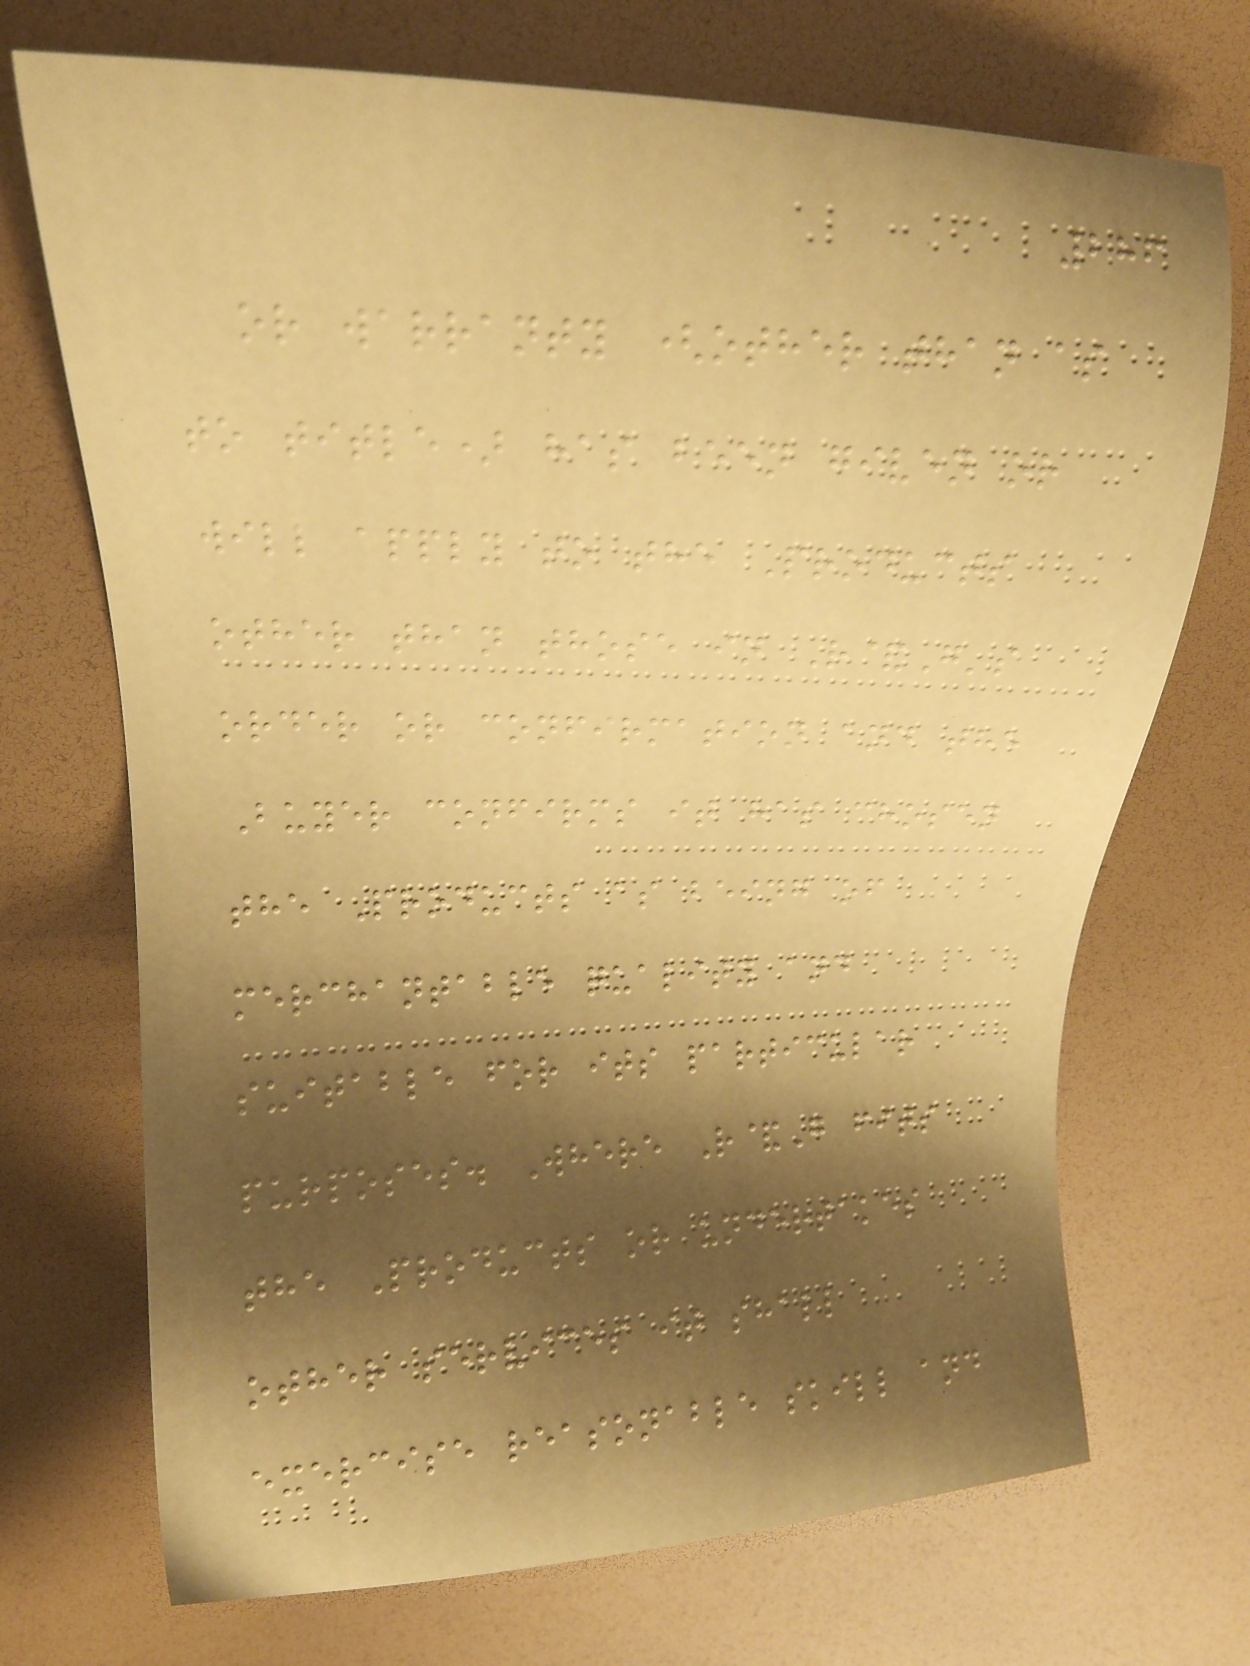286
or warranty (other than as
to title) has been given or
will apply to the Products
other than those in R&G's
order or confirmation and the
Buyer confirms it has chosen
the Products as being of
merchantable quality and
suitable for its particular
purposes. Where R&G fits
the Products or undertakes
other services it shall
exercise reasonable skill and
